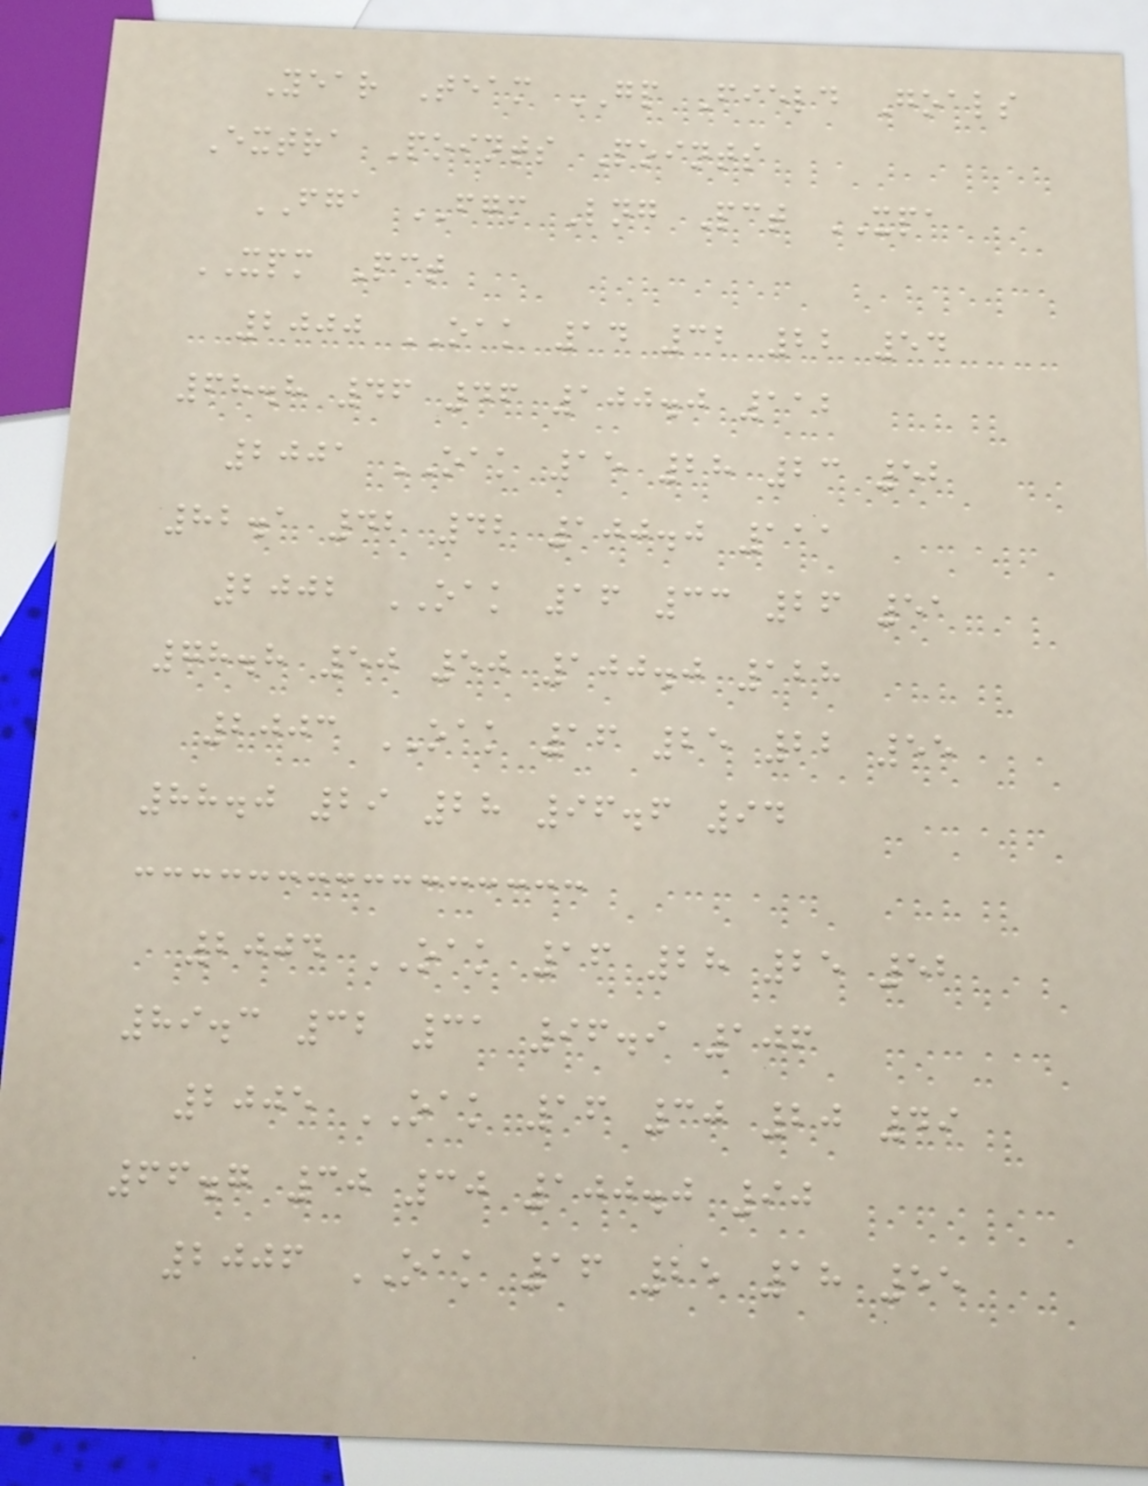Year Team GP Field Goals
Extra Points Points
FGA FGM Lng Pct XPA
XPM Pct
2000 OAK 14 32 22 54
68.8 46 46 100.0 112
2001 OAK 15 28 23 52
82.1 42 42 100.0 111
2002 OAK 16 33 26 51
78.8 50 50 100.0 128
2003 OAK 16 25 22 55
88.0 29 28 96.6 94
2004 OAK 16 28 25 52
89.3 32 31 96.9 106
2005 OAK 16 30 20 49
66.7 30 30 100.0 90
2006 OAK 16 25 18 55
